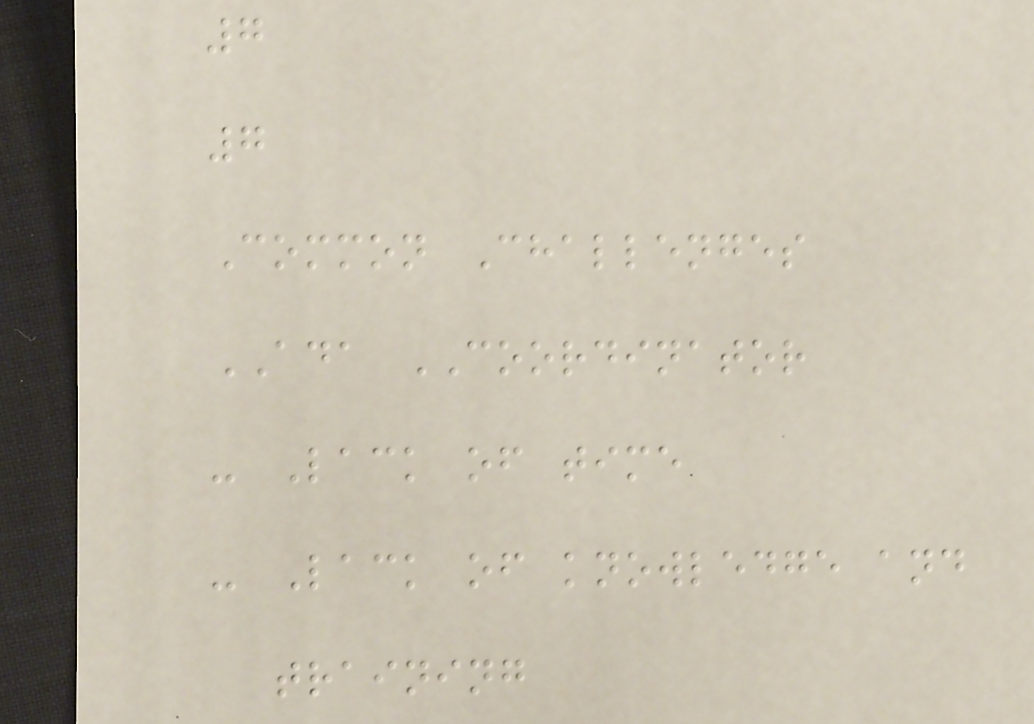7
7
Common Challenges
ADA COORDINATOR
- Lack of time
- Lack of knowledge and
training
